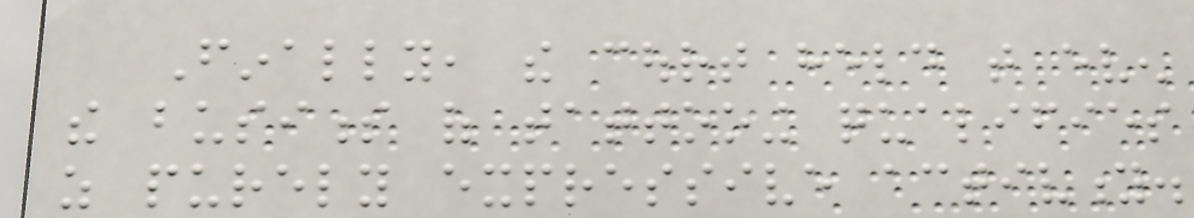Finally, the court held that even
the business of tattooing qualifies
as purely expressive activity.
